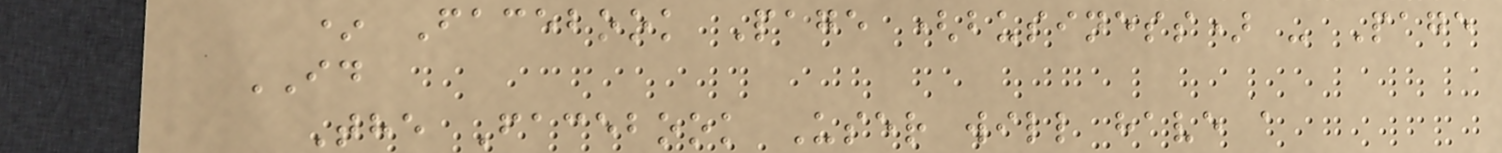* Facebook Page (business) - Page
ID
The Facebook User will have a
